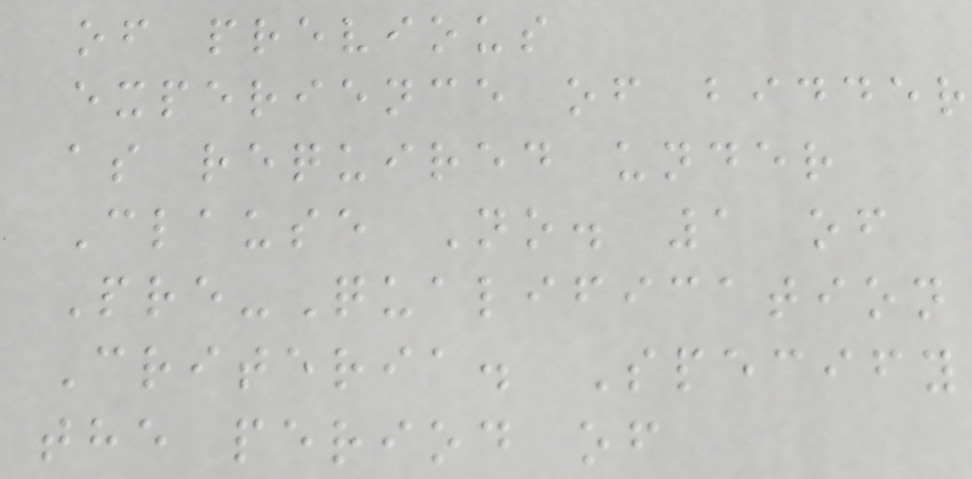of previous
experience of bidder
as required under
Clause No. 1 of
Pre-Qualification
Criteria. Specify
the period of
